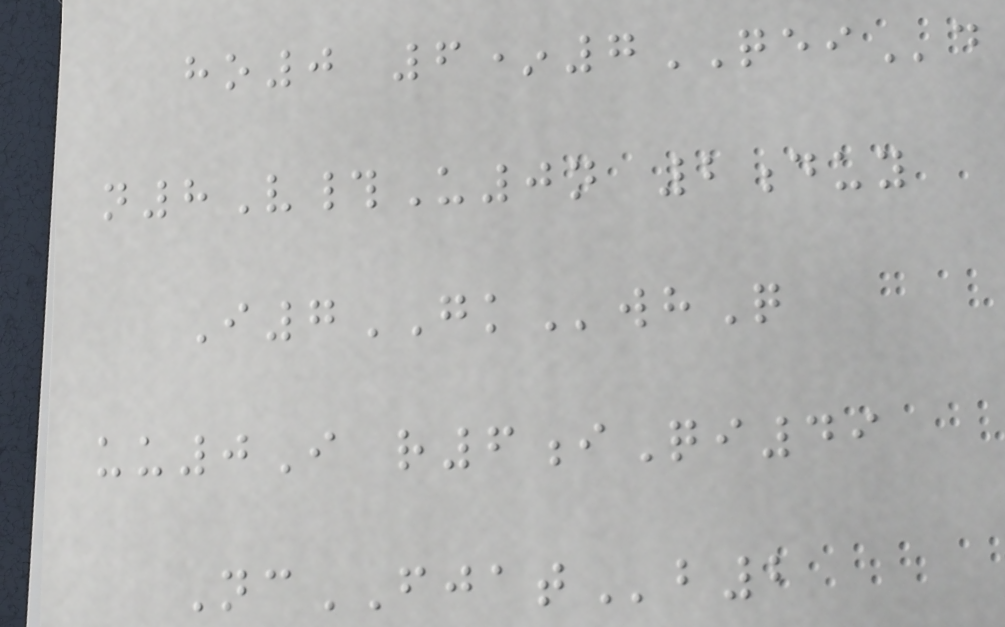ho0 6*7QEId
n8V#U0n 2duy
I7GKwhQ
uu0I r6iQi49
NcFJATb2
